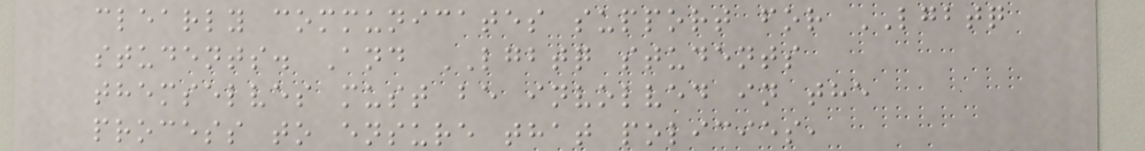clearly communicates support for LGBTQ
students. And LGBTQ students
themselves must be involved in the
process to ensure that policies,
